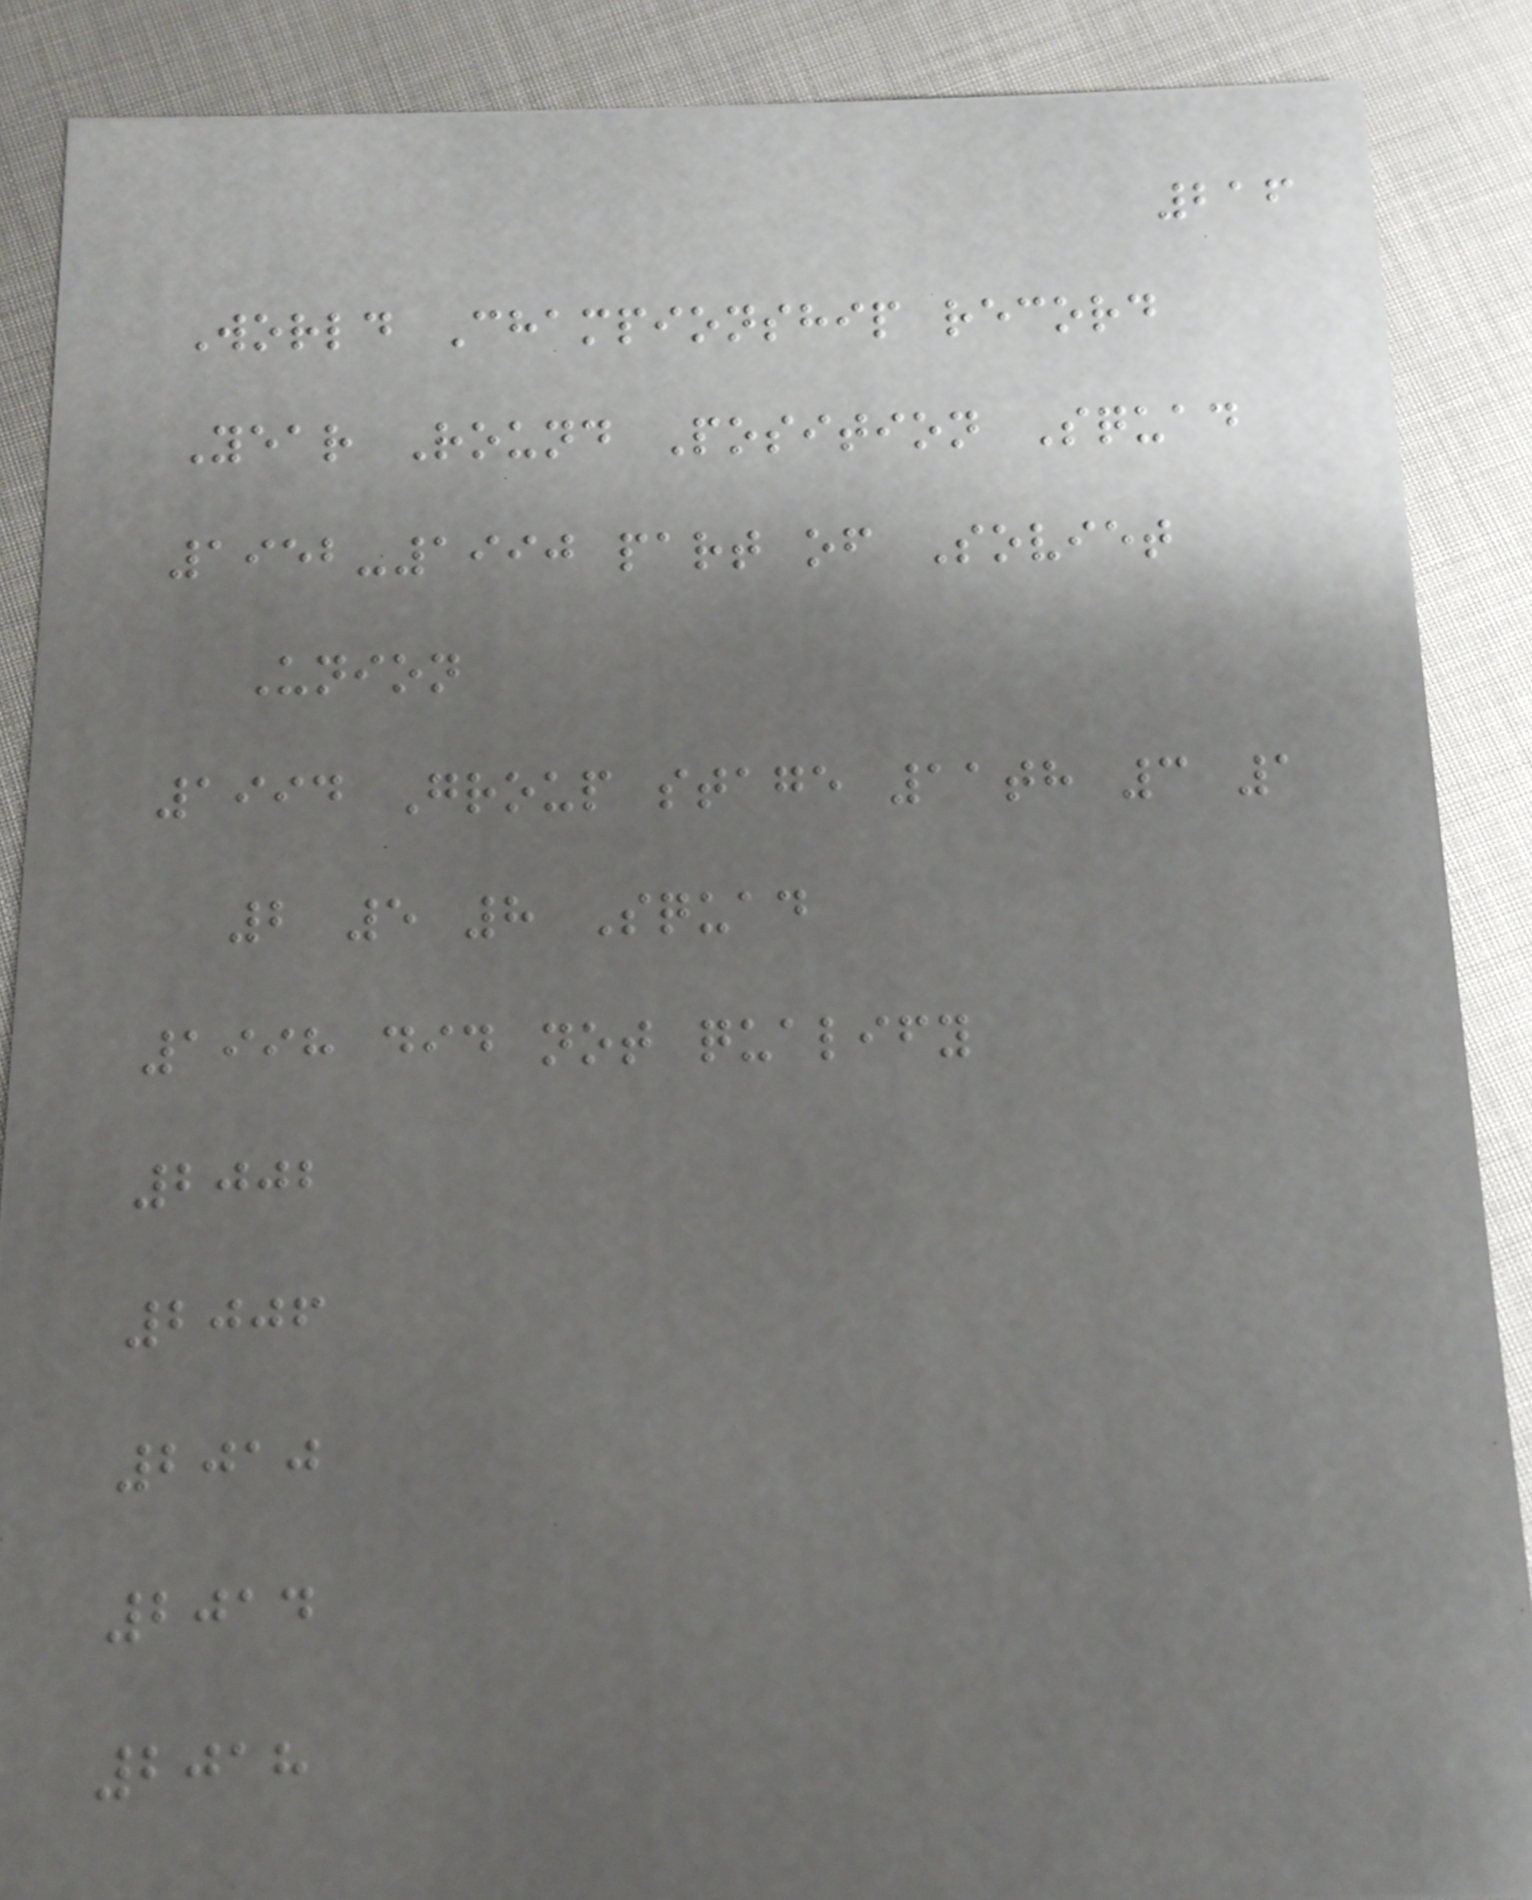216
World Championship record
Year Round Position Squad
1952-1990 part of Soviet
Union
1994 Group stage 11th 3 1
2 5 8 Squad
1998 did not qualify
2002
2006
2010
2014
2018
